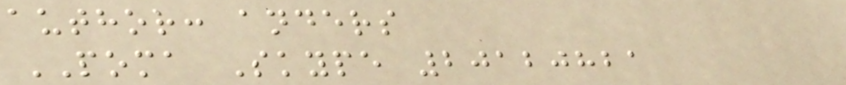author: anders
POMA Skype 20120821
